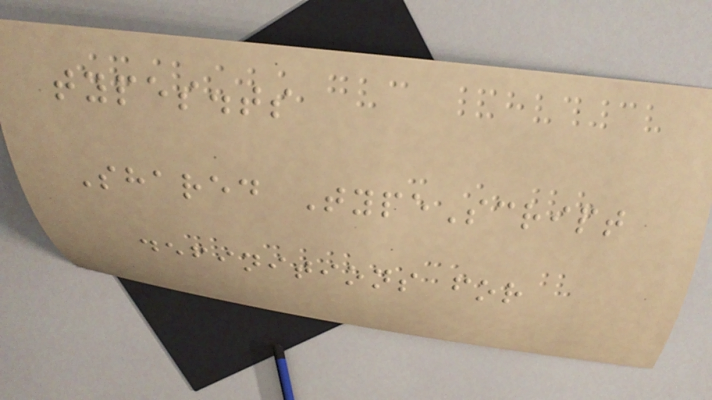types.ts
Shared TypeScript
definitions for
